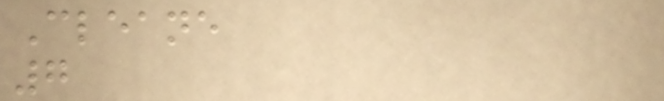Cleane
7
